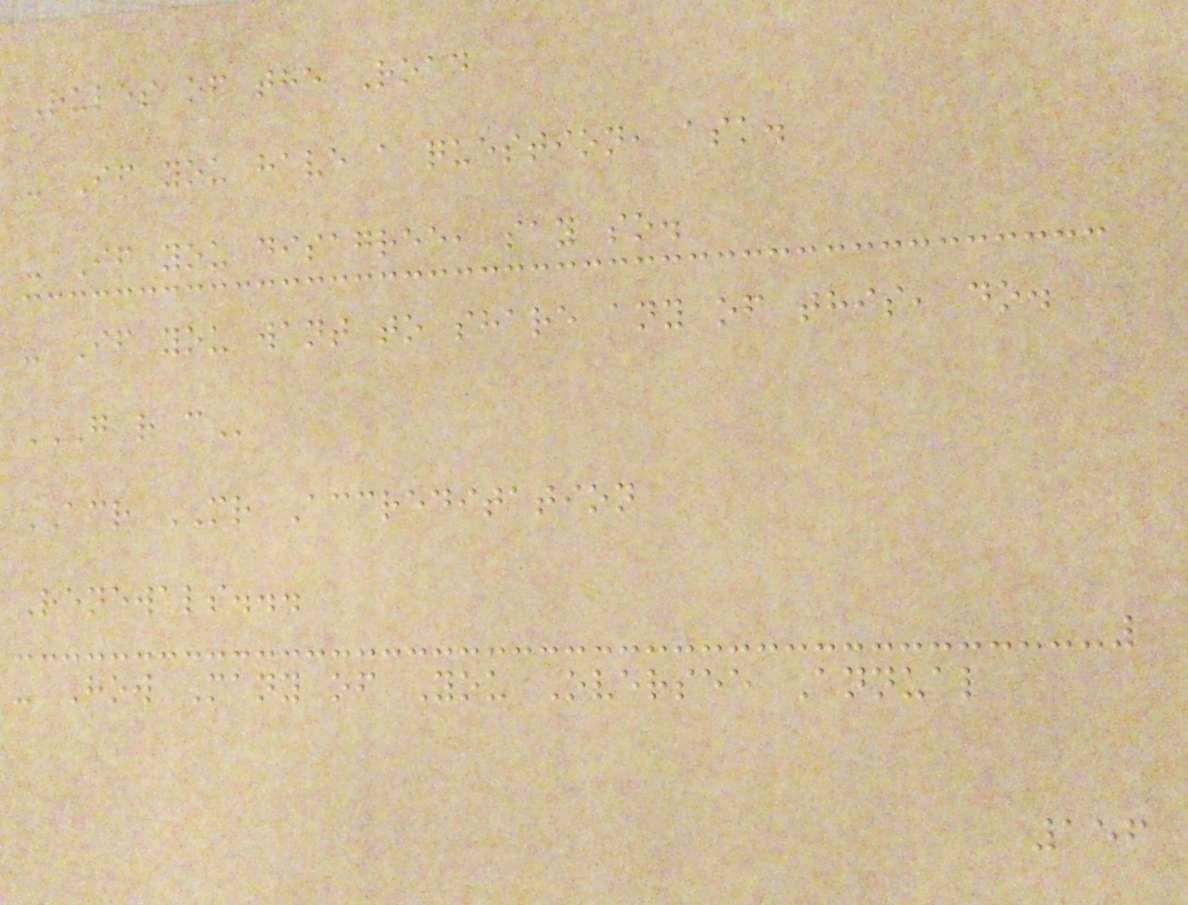Rules of the Road
- If you have a question, ask.
- If you disagree, say so.
- If you want to share any of this, do.
G R C
ACR MR Accreditation
Renewals...
- How Many of You Oversee Annual
156
